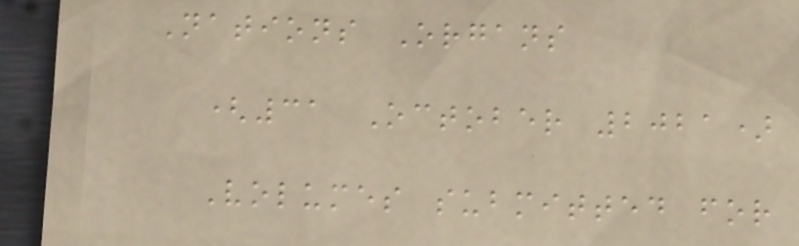Nations Organs
(31 October 2021)
Volumes submitted for
